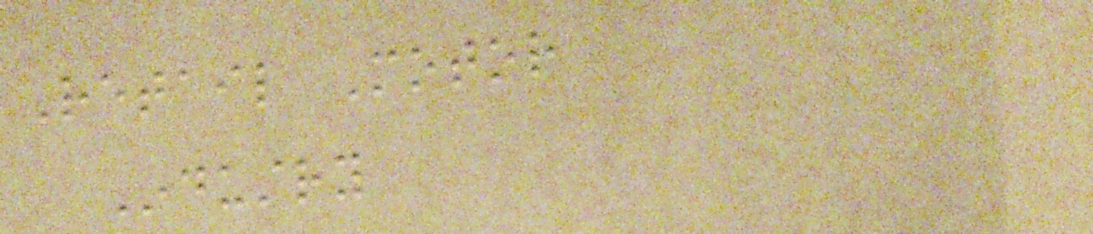Retail Motor
Industry
